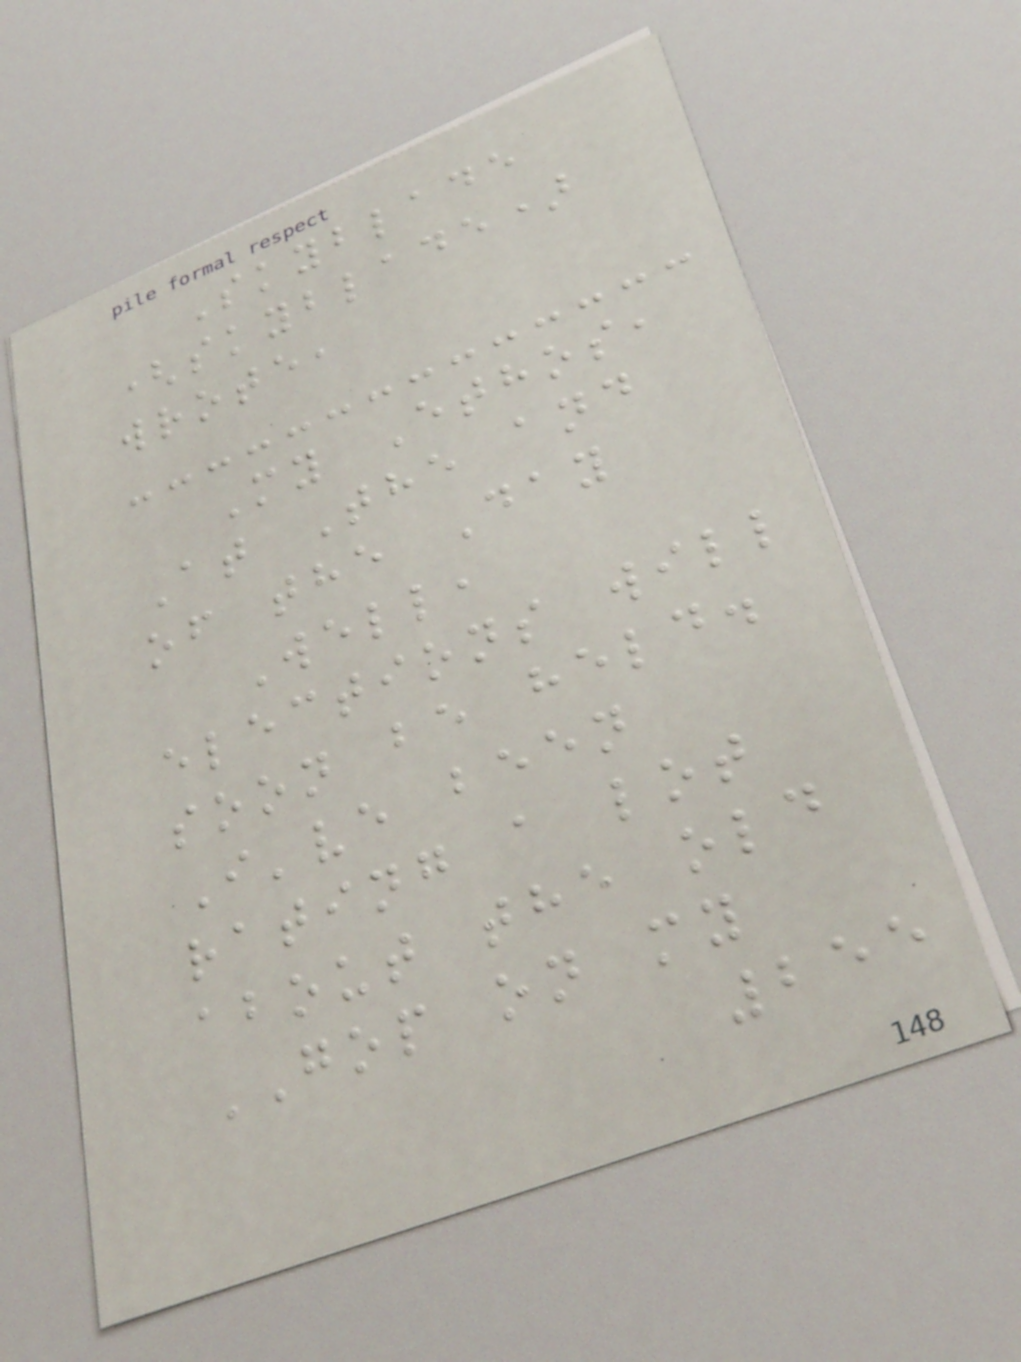Skyblade
(skyblade)
wrote,
My Ethos,
At The and
of the Day
Well,
elections will
soon be held.
I've been
rating a lot
about the old
GOP on my
255
